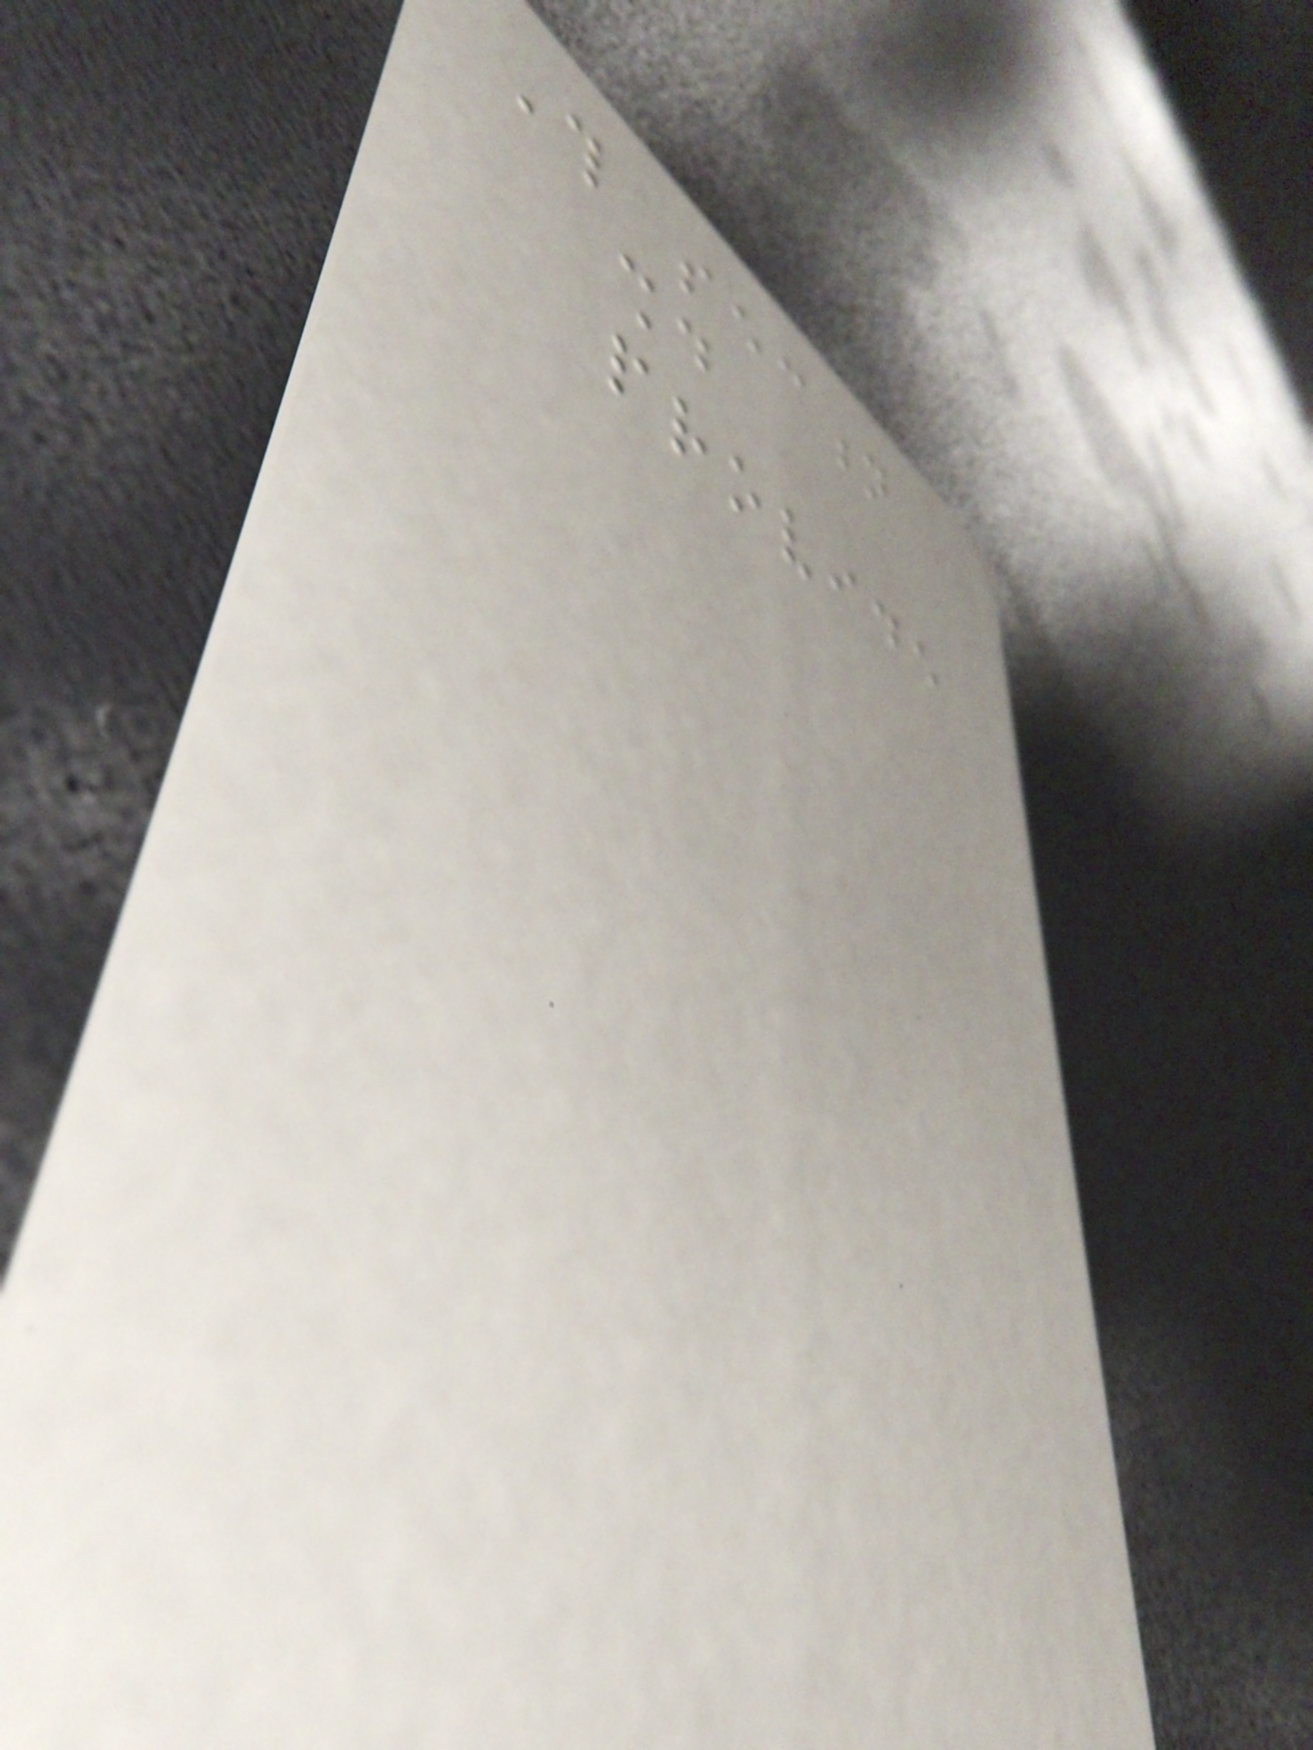This section
should
provide
